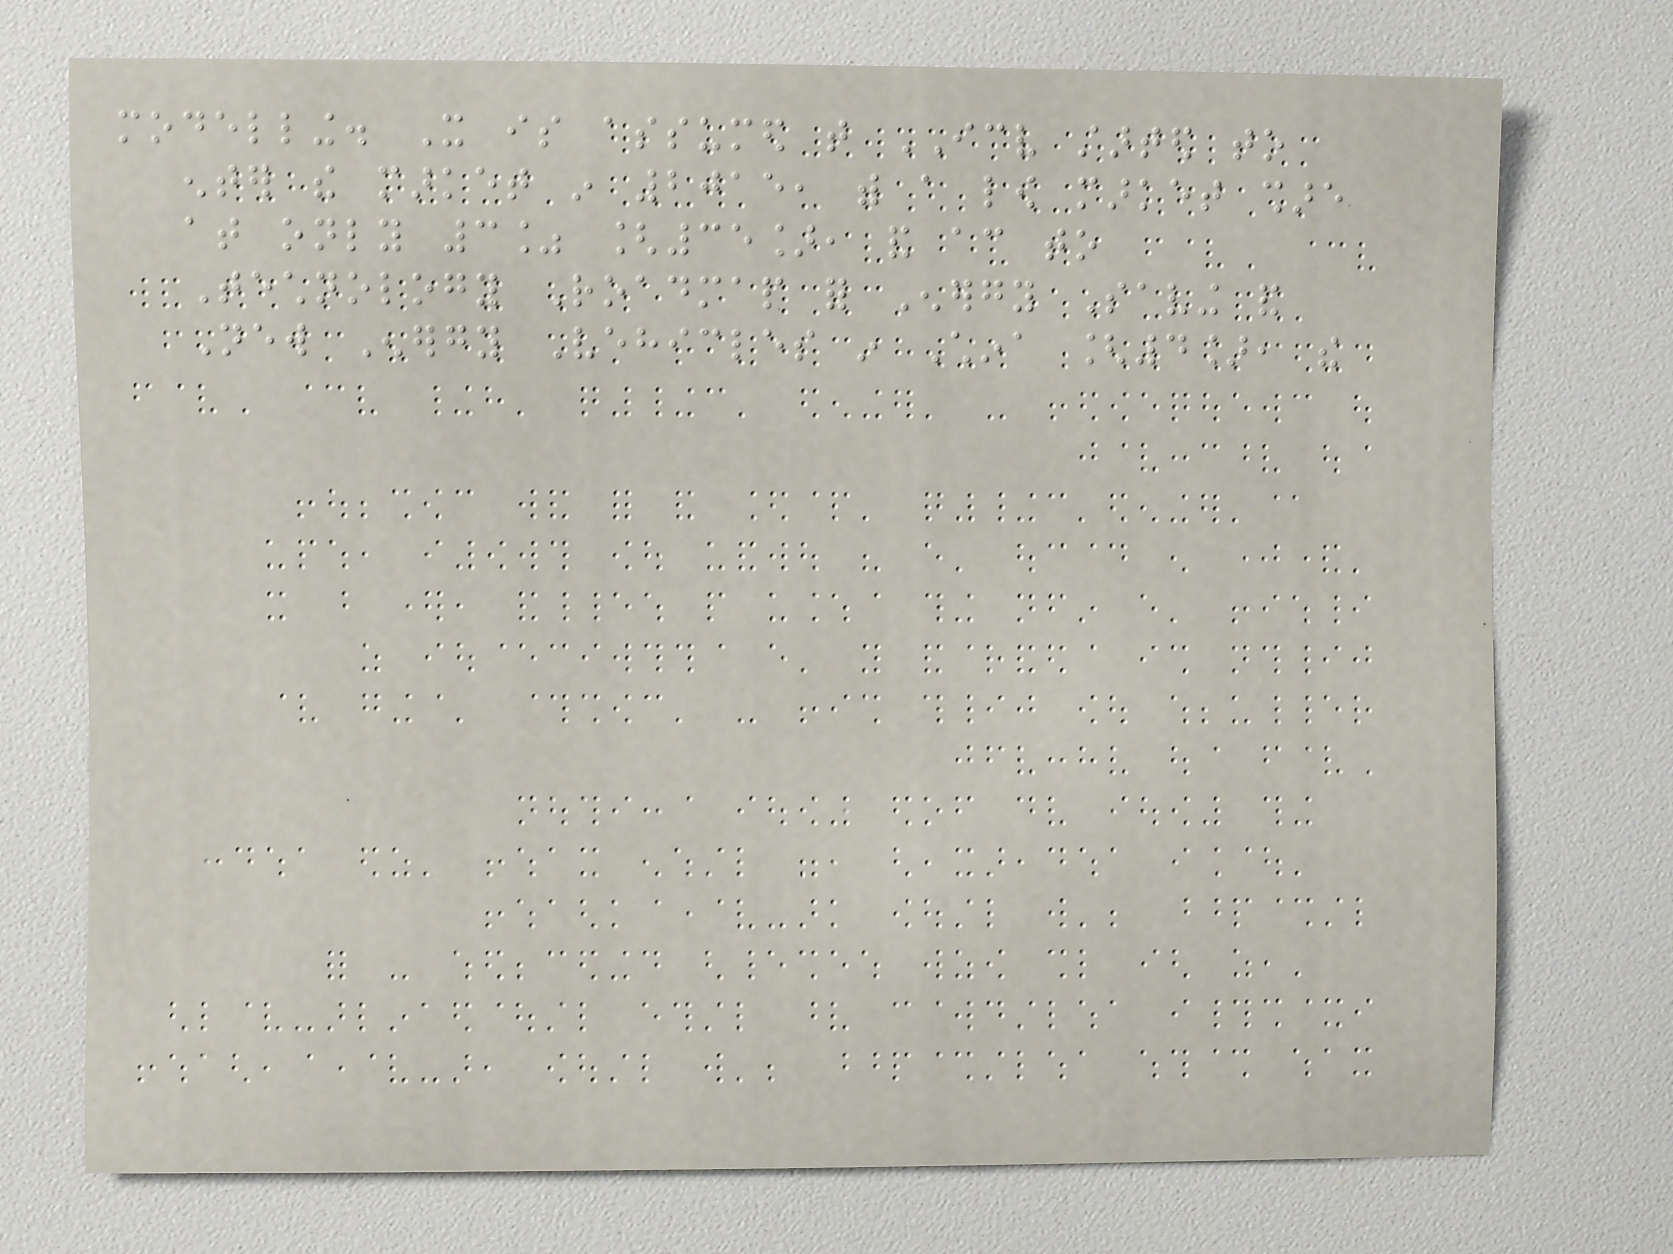modelling. It is assumed that ICV started to
enter the market in 2015, with a low market share
at only 3% [35], and according to
Technology Roadmap for Energy Saving and
New Energy Vehicles in China [4], the
